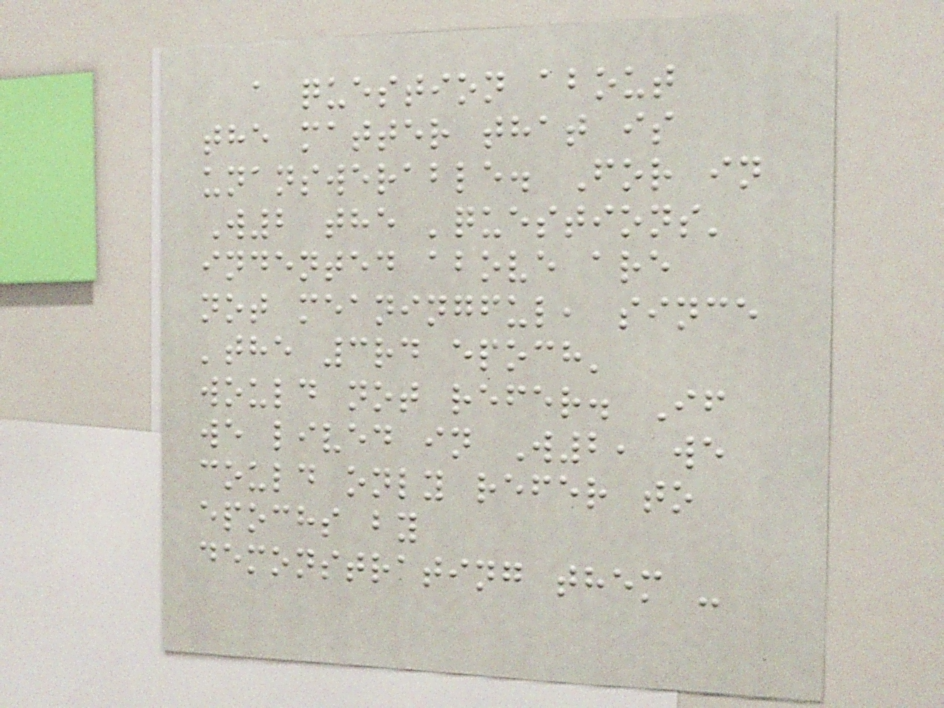a question about
the matter that is
unanswerable. For in
W2 the 'questions'
indented above are
not meaningful, since
'the 3rd epoch'
would not refer. If
we lived in W2, we
could only refer to
epochs by
demonstrating them -
